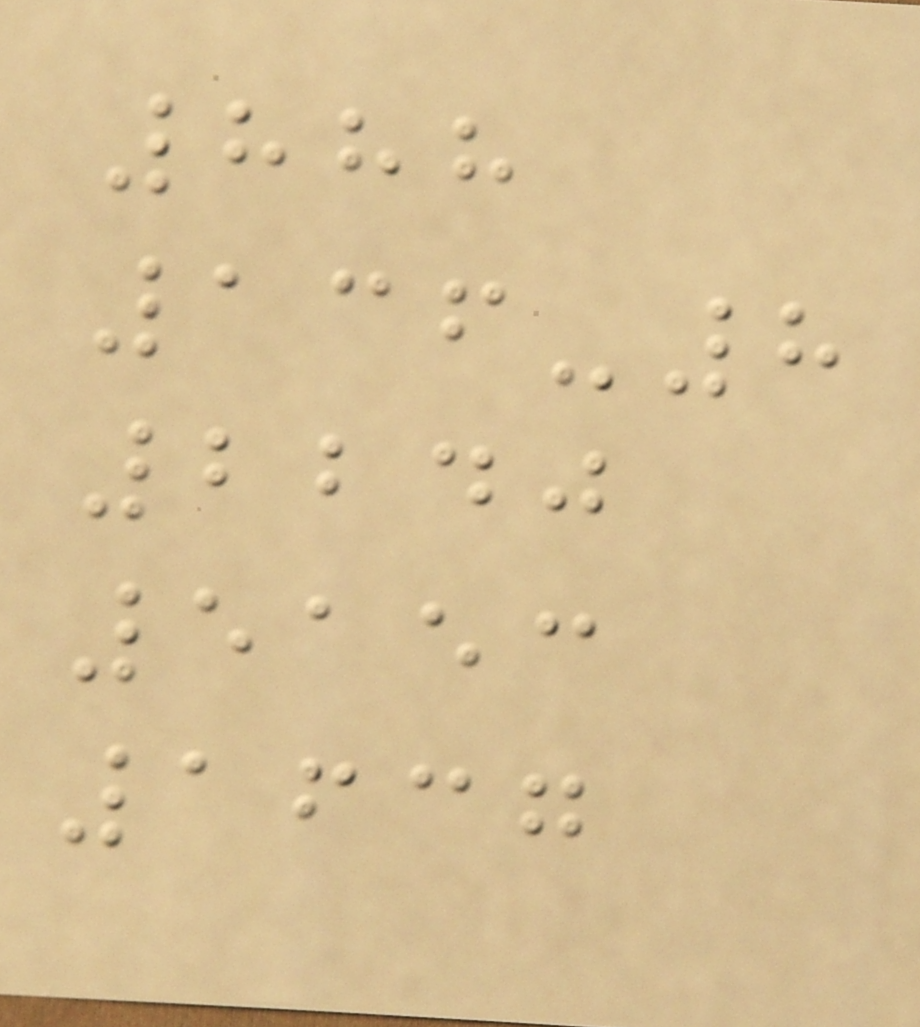888
136-8
2240
5153
1637
